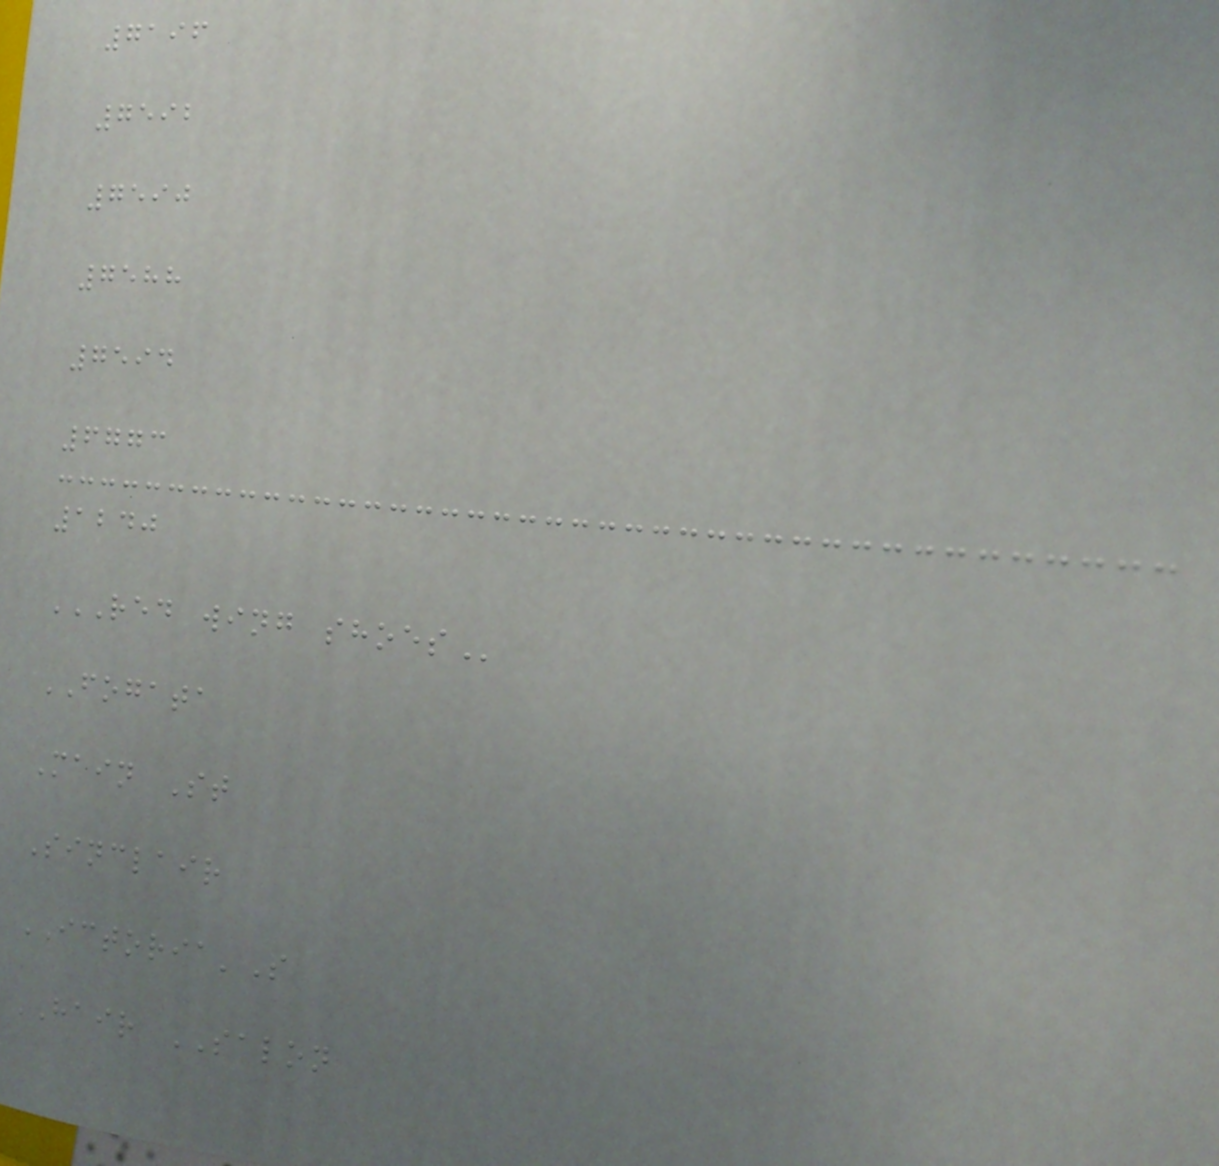7196
7592
7590
7588
7594
6773
1240
RED WING SHOES
FOGATA
Main St
Sinclair
ICTORIA'S
HAIR SALON
